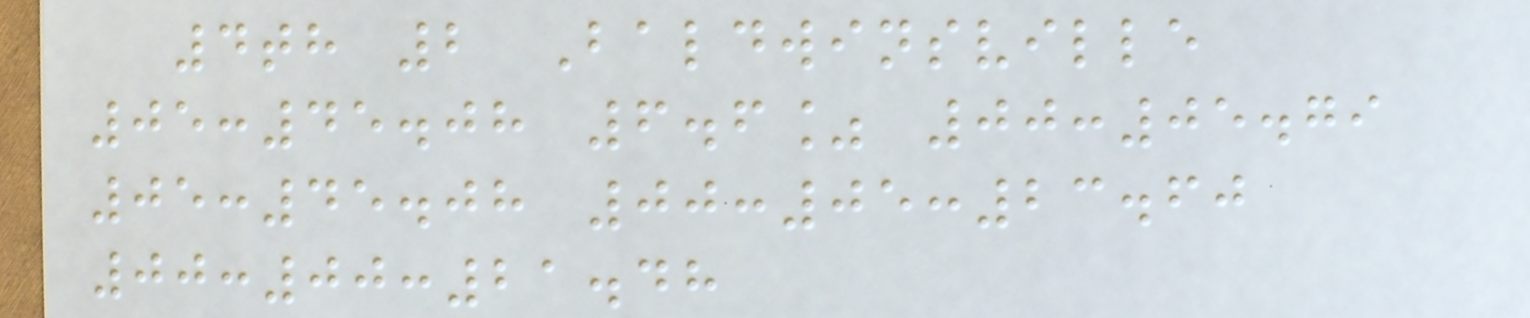4th 2 Baldwinsville
05:45.08 6.6% 00:05.79
05:45.08 00:05:23.60
00:00:21.48
